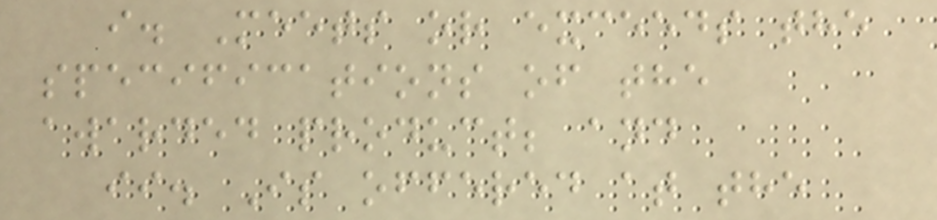i. Meets or exceeds the
specifications of the
awarded product; and
ii. Is offered at the
